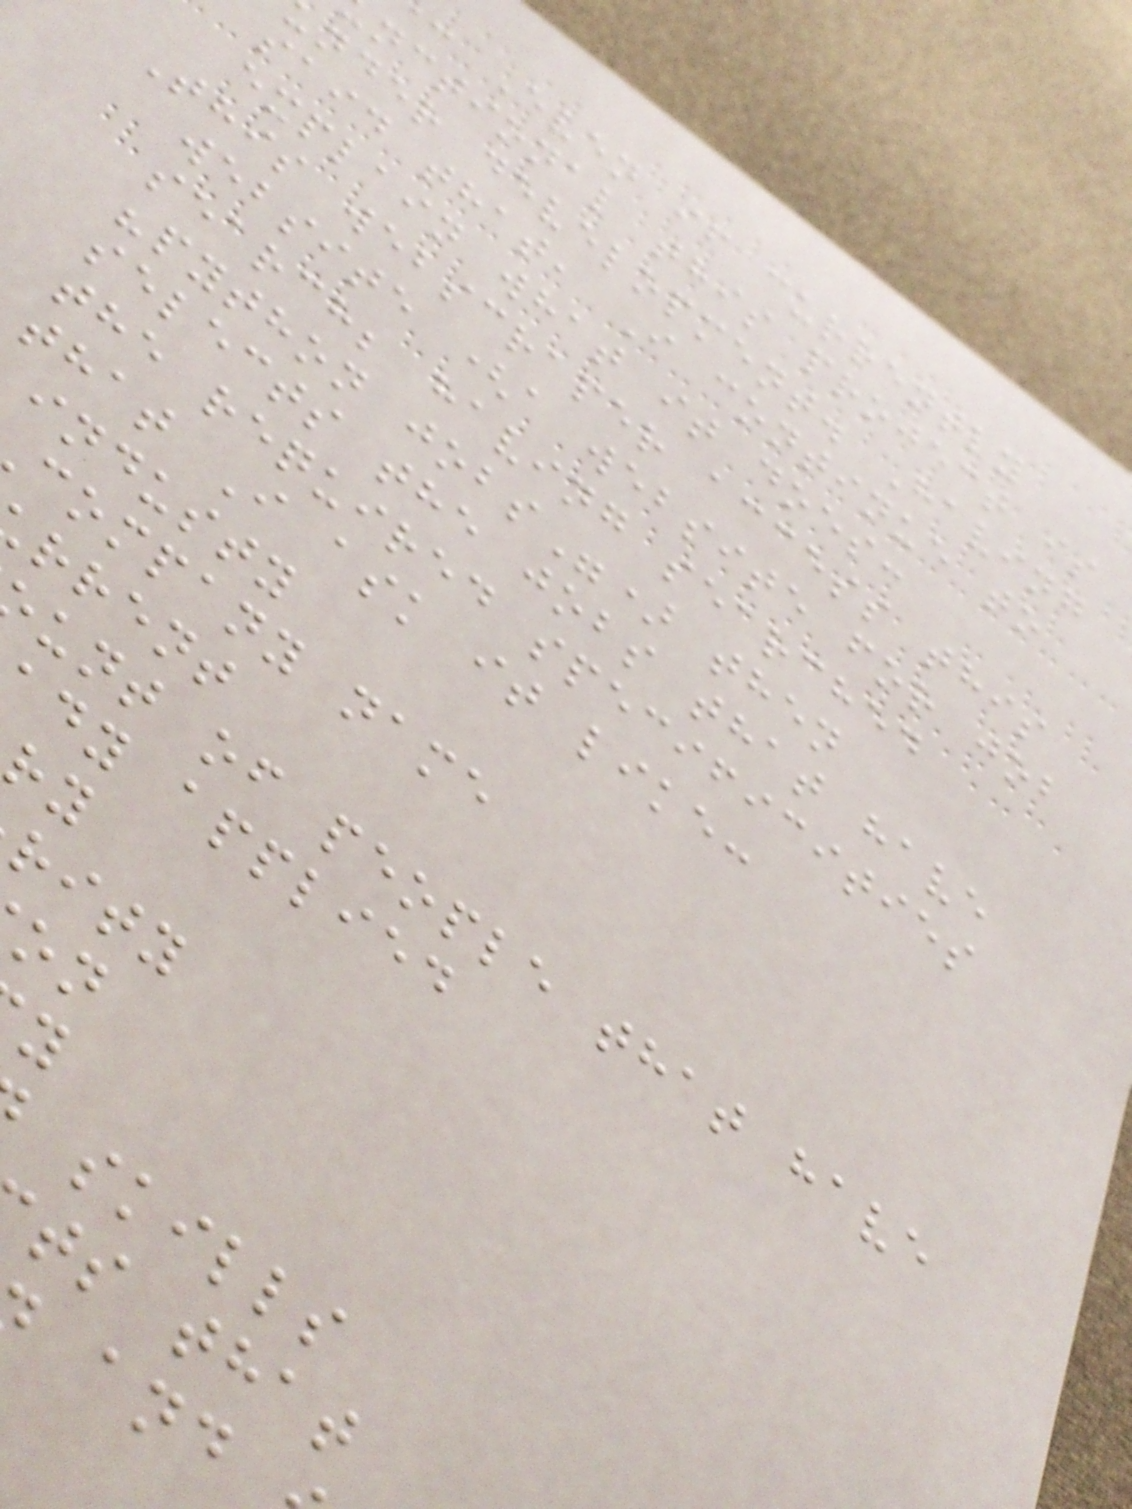: Even if currently
nctional this project is
nder development. Having
said that, I continue to
explain what it does:
This webscraper access this
website (a website for job
search; having searched
"python jobs") then
selects the jobs that have
the required specificities
that I ask it like:
industy
company name
rrent
unt of people that have
dy applied
rity
skills
ts that
